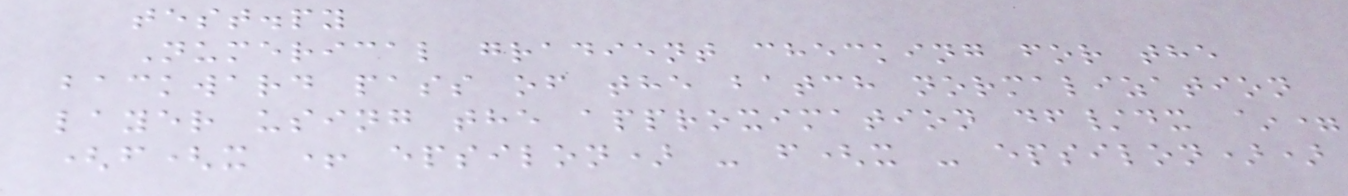test.py
Numerical gradient checking for the
backward pass of the batch normalization
layer using the approximation df/dx ~=
(f(x + epsilon) - f(x - epsilon))
